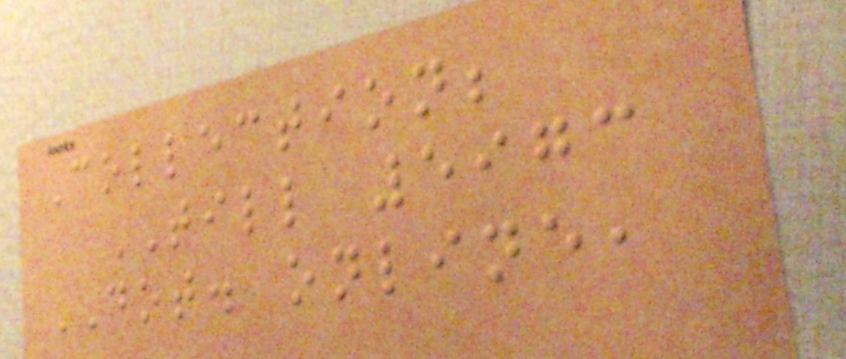Collection;
TILL 5973
DOT. online,
